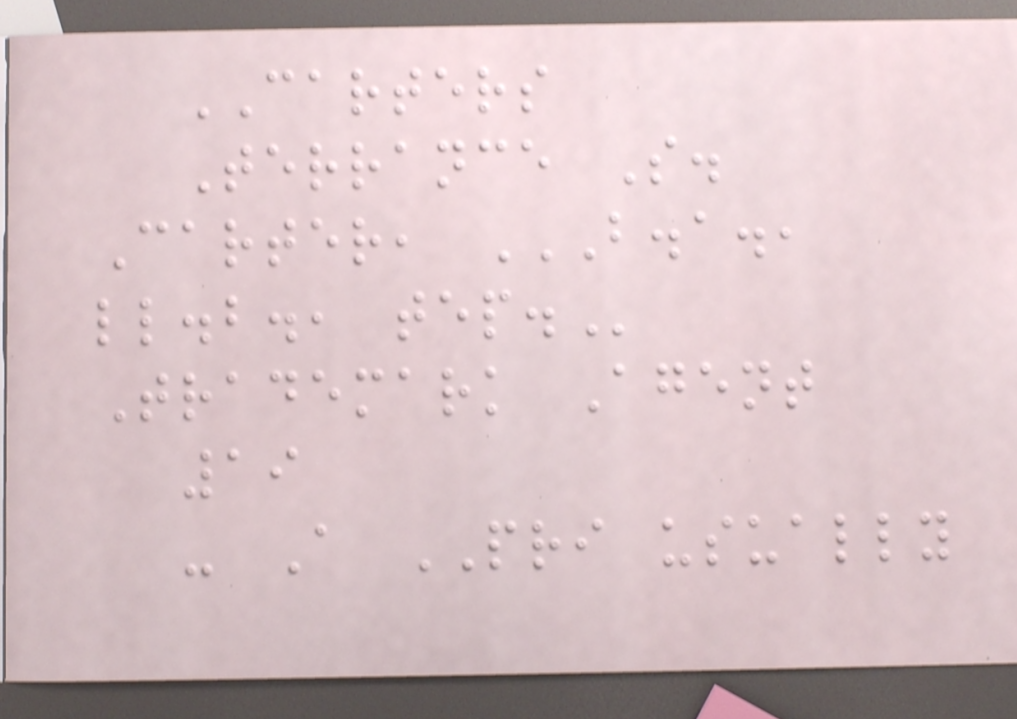CARTERS
Terrance S.
Carter, B.A.,
LL.B., TEP.
Trademark Agent
19
- A PRI usually
